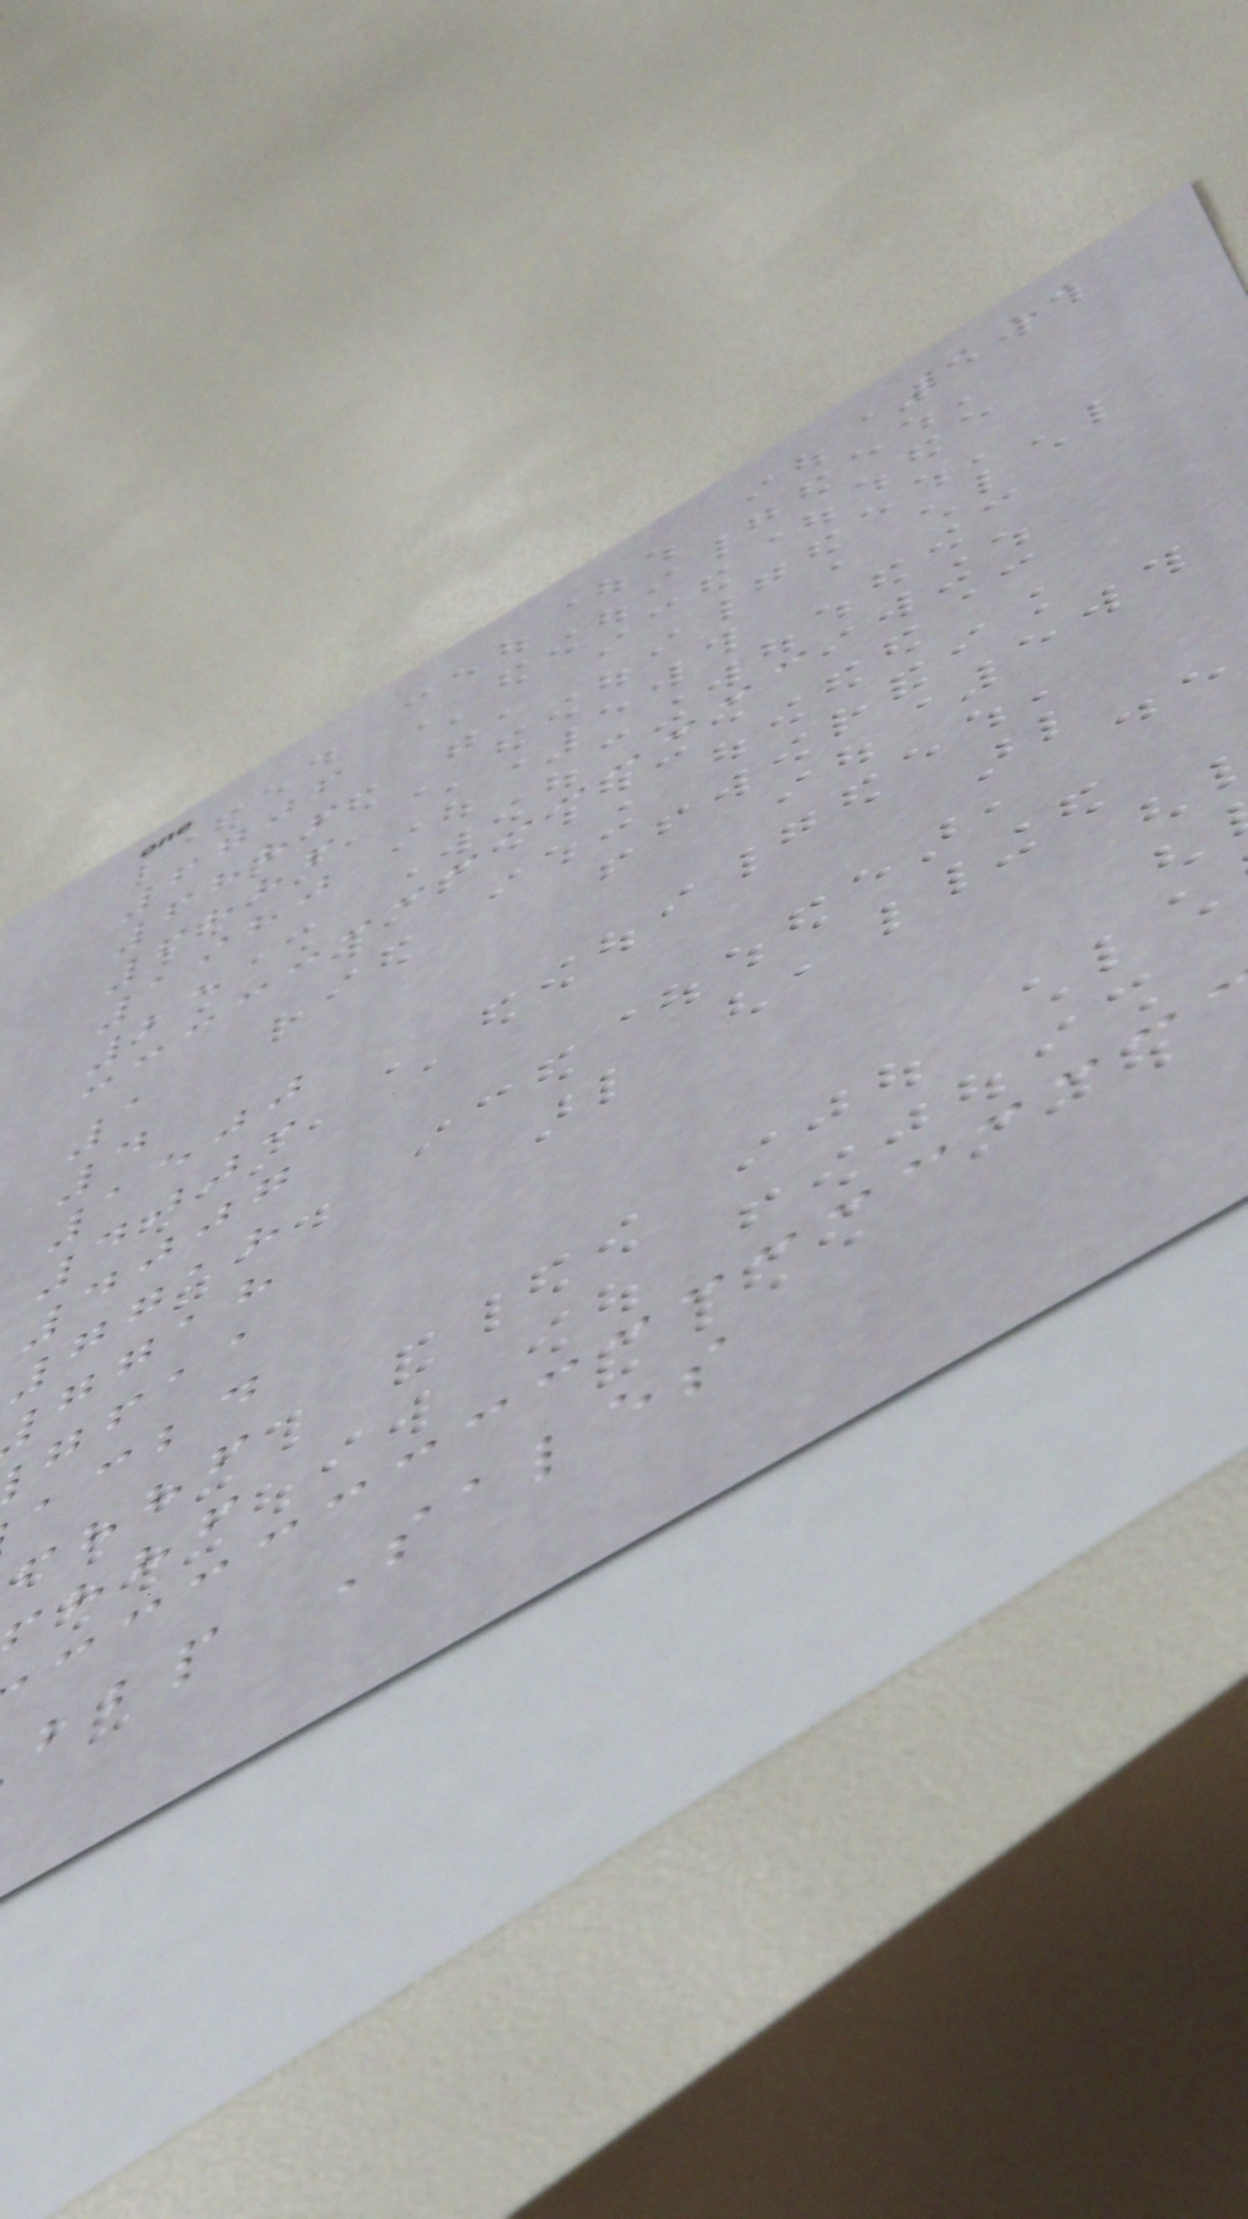151
6706
6886
6886
1980
25
1
4
1500
4003
4007
7718
ggah
gfaa
acbd
fhhf
bbp Sales
